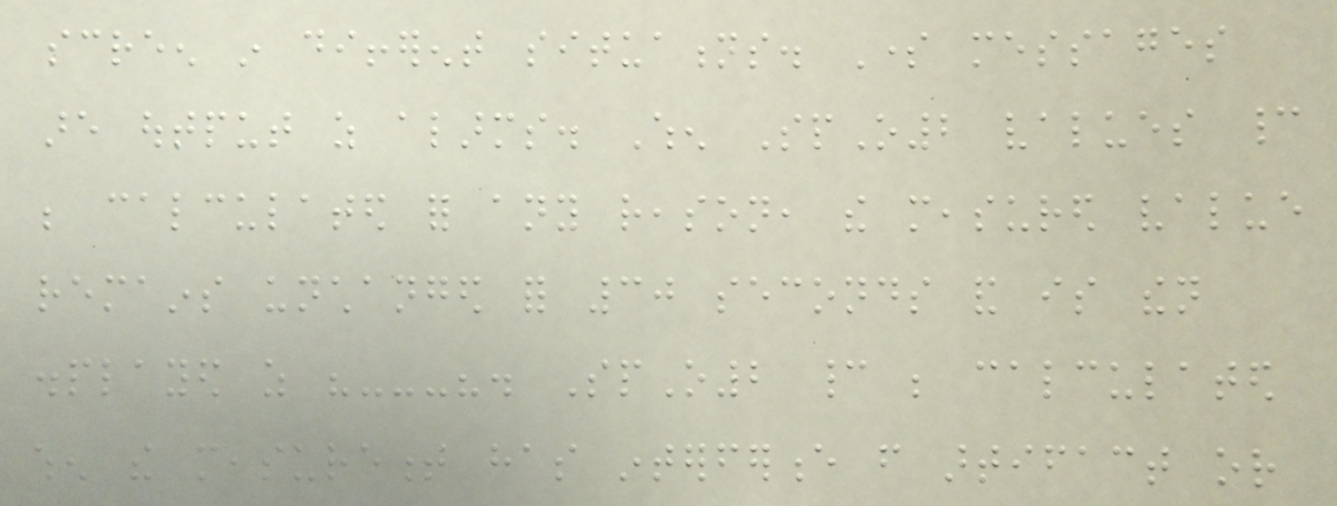screen in different situations. Some messages
are output as alarms. When SpO2 values cannot
be calculated for any reason, the measured value
remains unchanged for 30 seconds and is then
displayed as "---". SpO2 cannot be calculated
when the measurement has interference from artifact or
